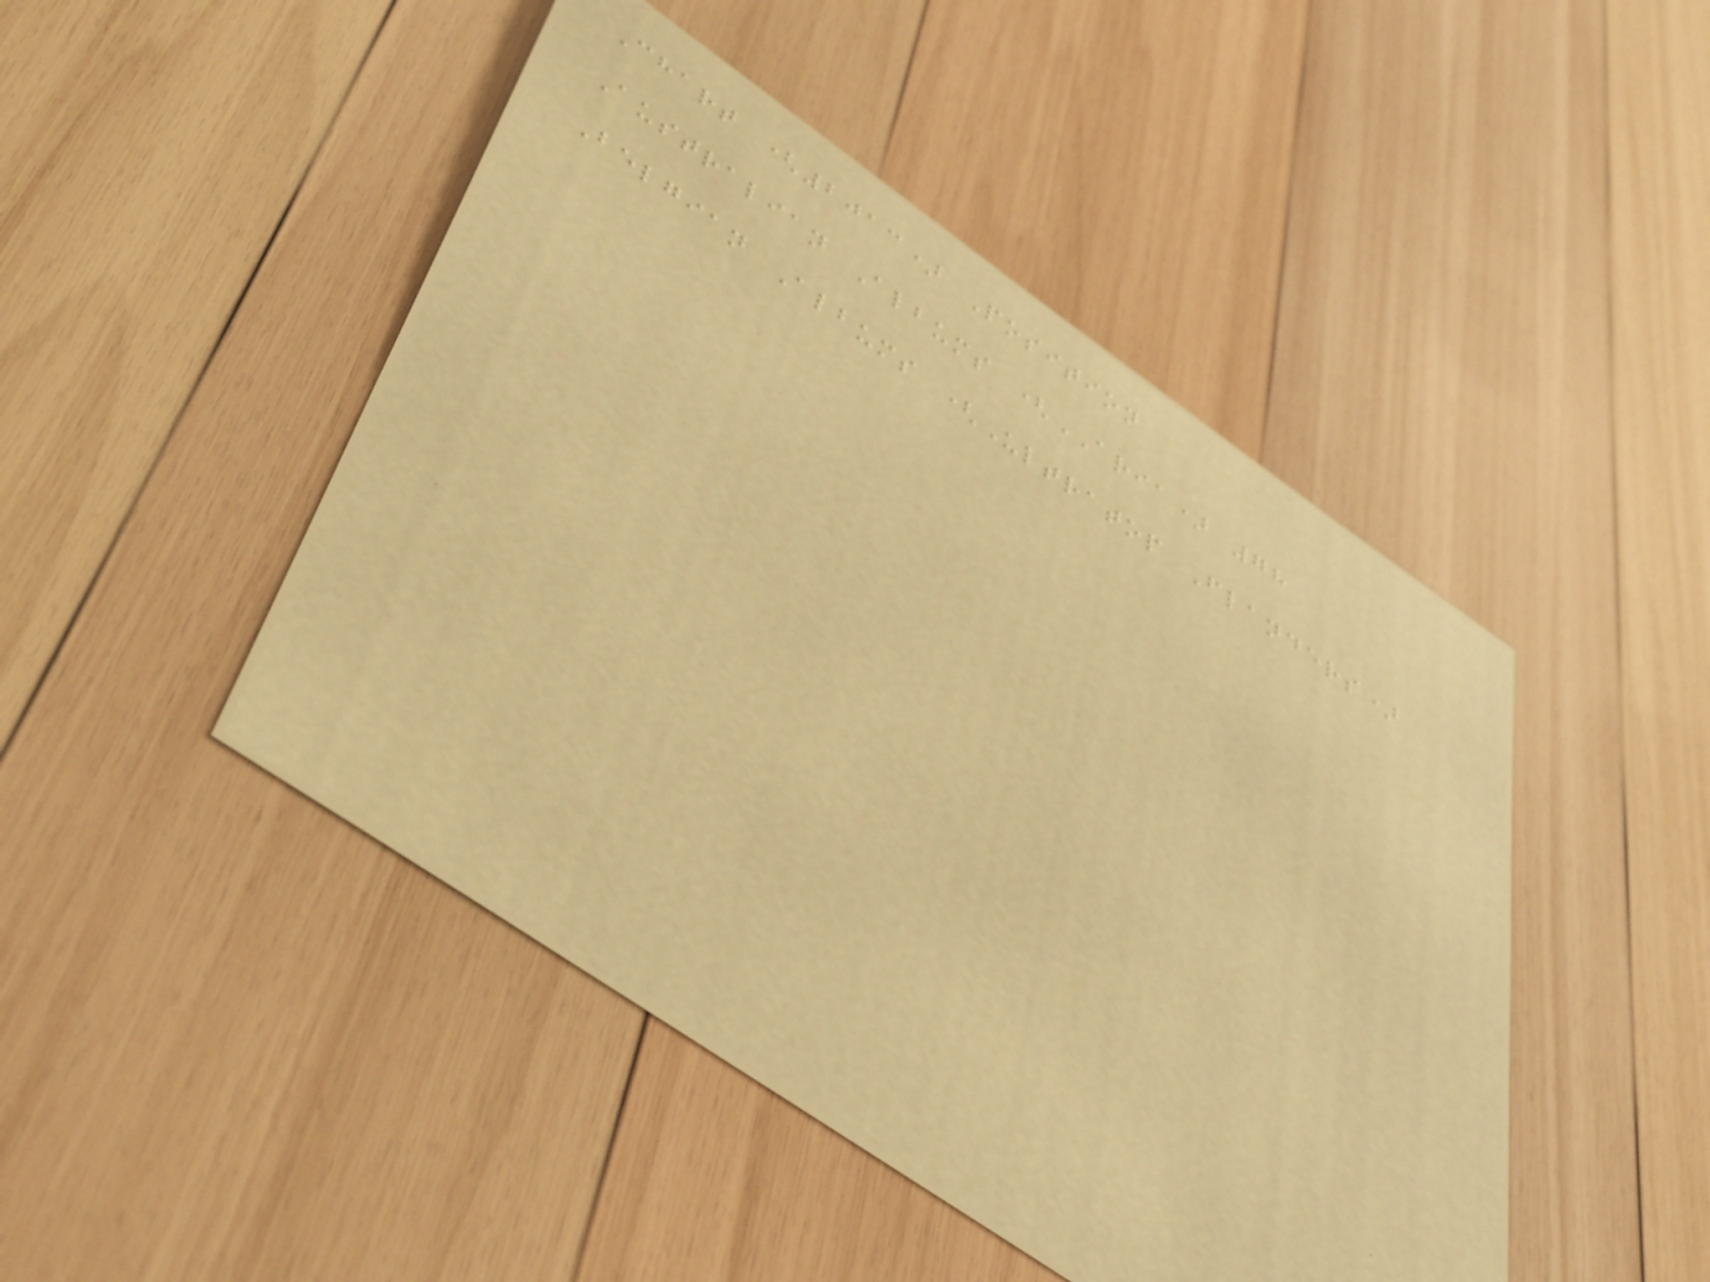Chart (2013) Position
Australian Albums (ARIA) 78
Belgian Albums (Ultratop Flanders)
